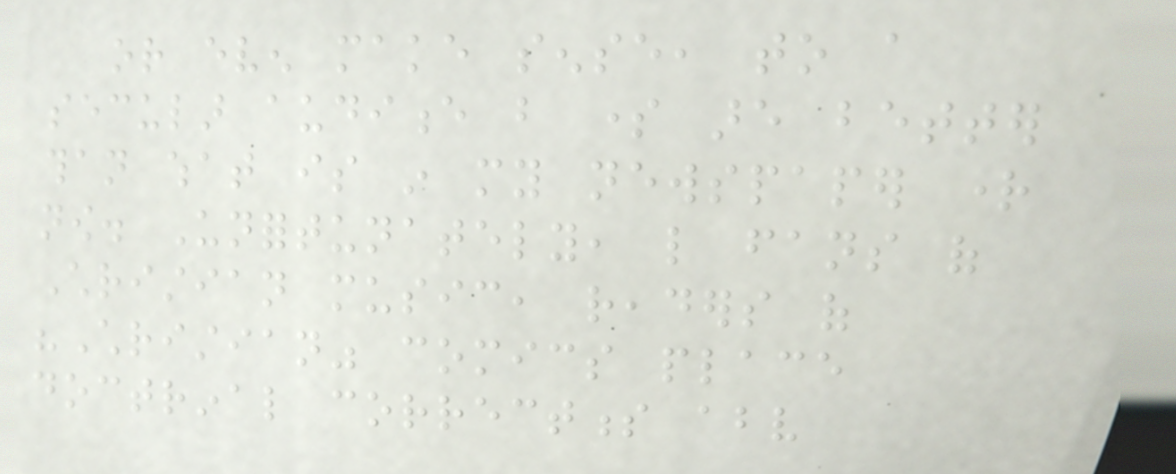or even make sense, to a
secular audience but some are better
than what is in my newspaper right
now. Unfortunately, like fans of
Christian music, readers of
"Christian" comics place
doctrinal correctness above
